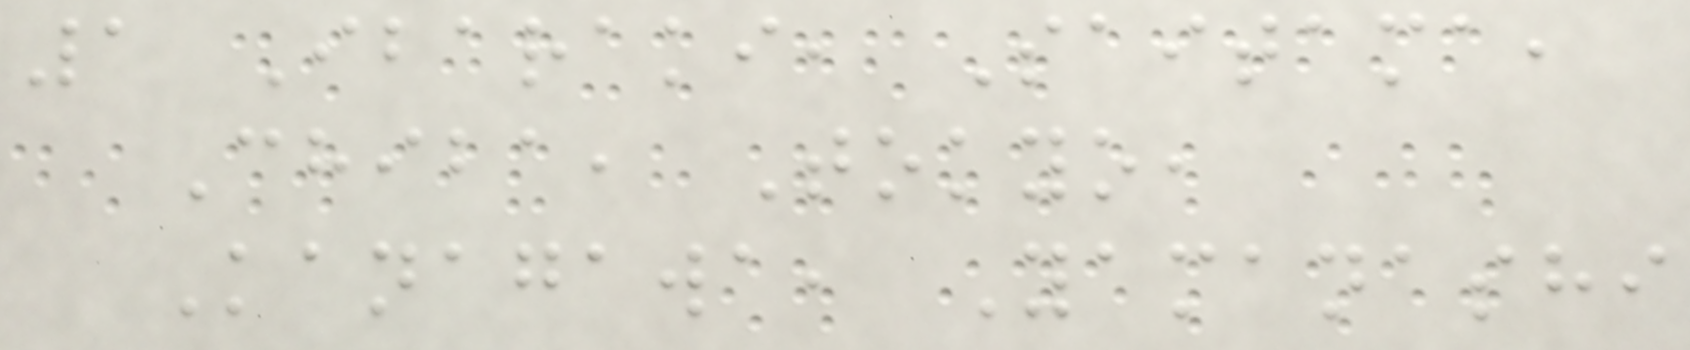1 Ibaraki, Saitama,
Chiba, Tokyo,
Kanagawa, Yamanashi
